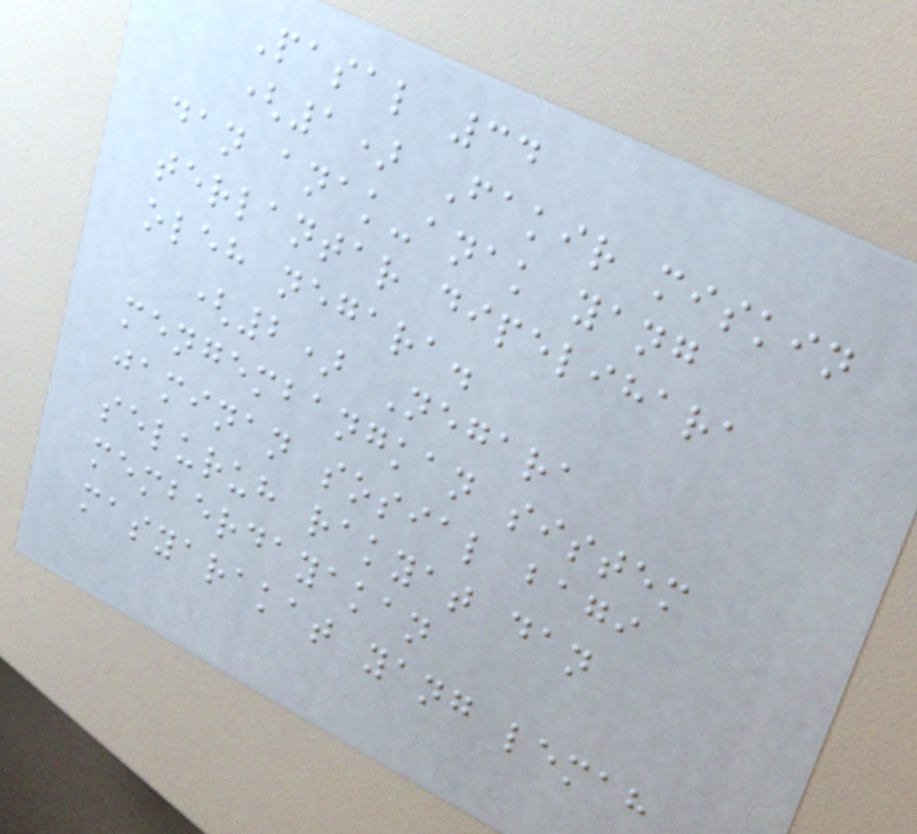Pasal 34
(1) Fakir miskin
dan anak-anak yang
terlantar dipelihara
oleh negara.
(2) Negara
mengembangkan sistem
jaminan sosial bagi
seluruh rakyat dan
memberdayakan
masyarakat yang lemah
